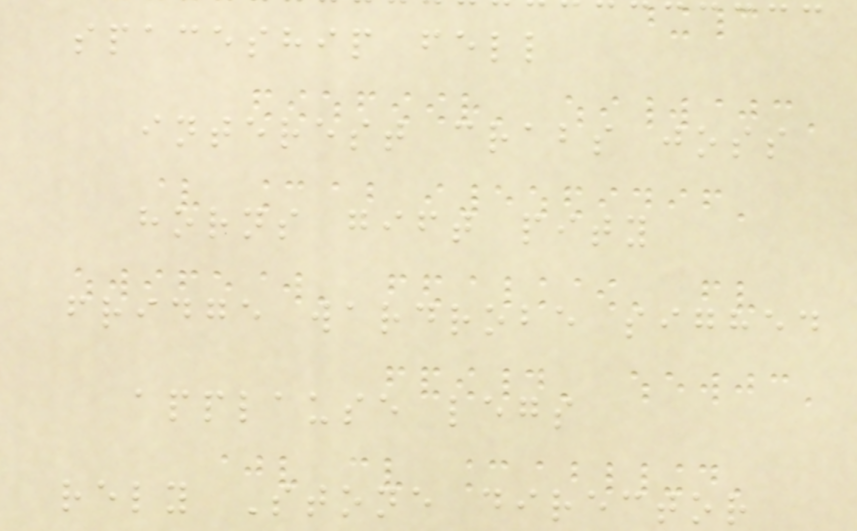spaceship fell
interest crabs joss
horns gift pity
fridge wardrobe sighed
applause legs
rely Stone director
